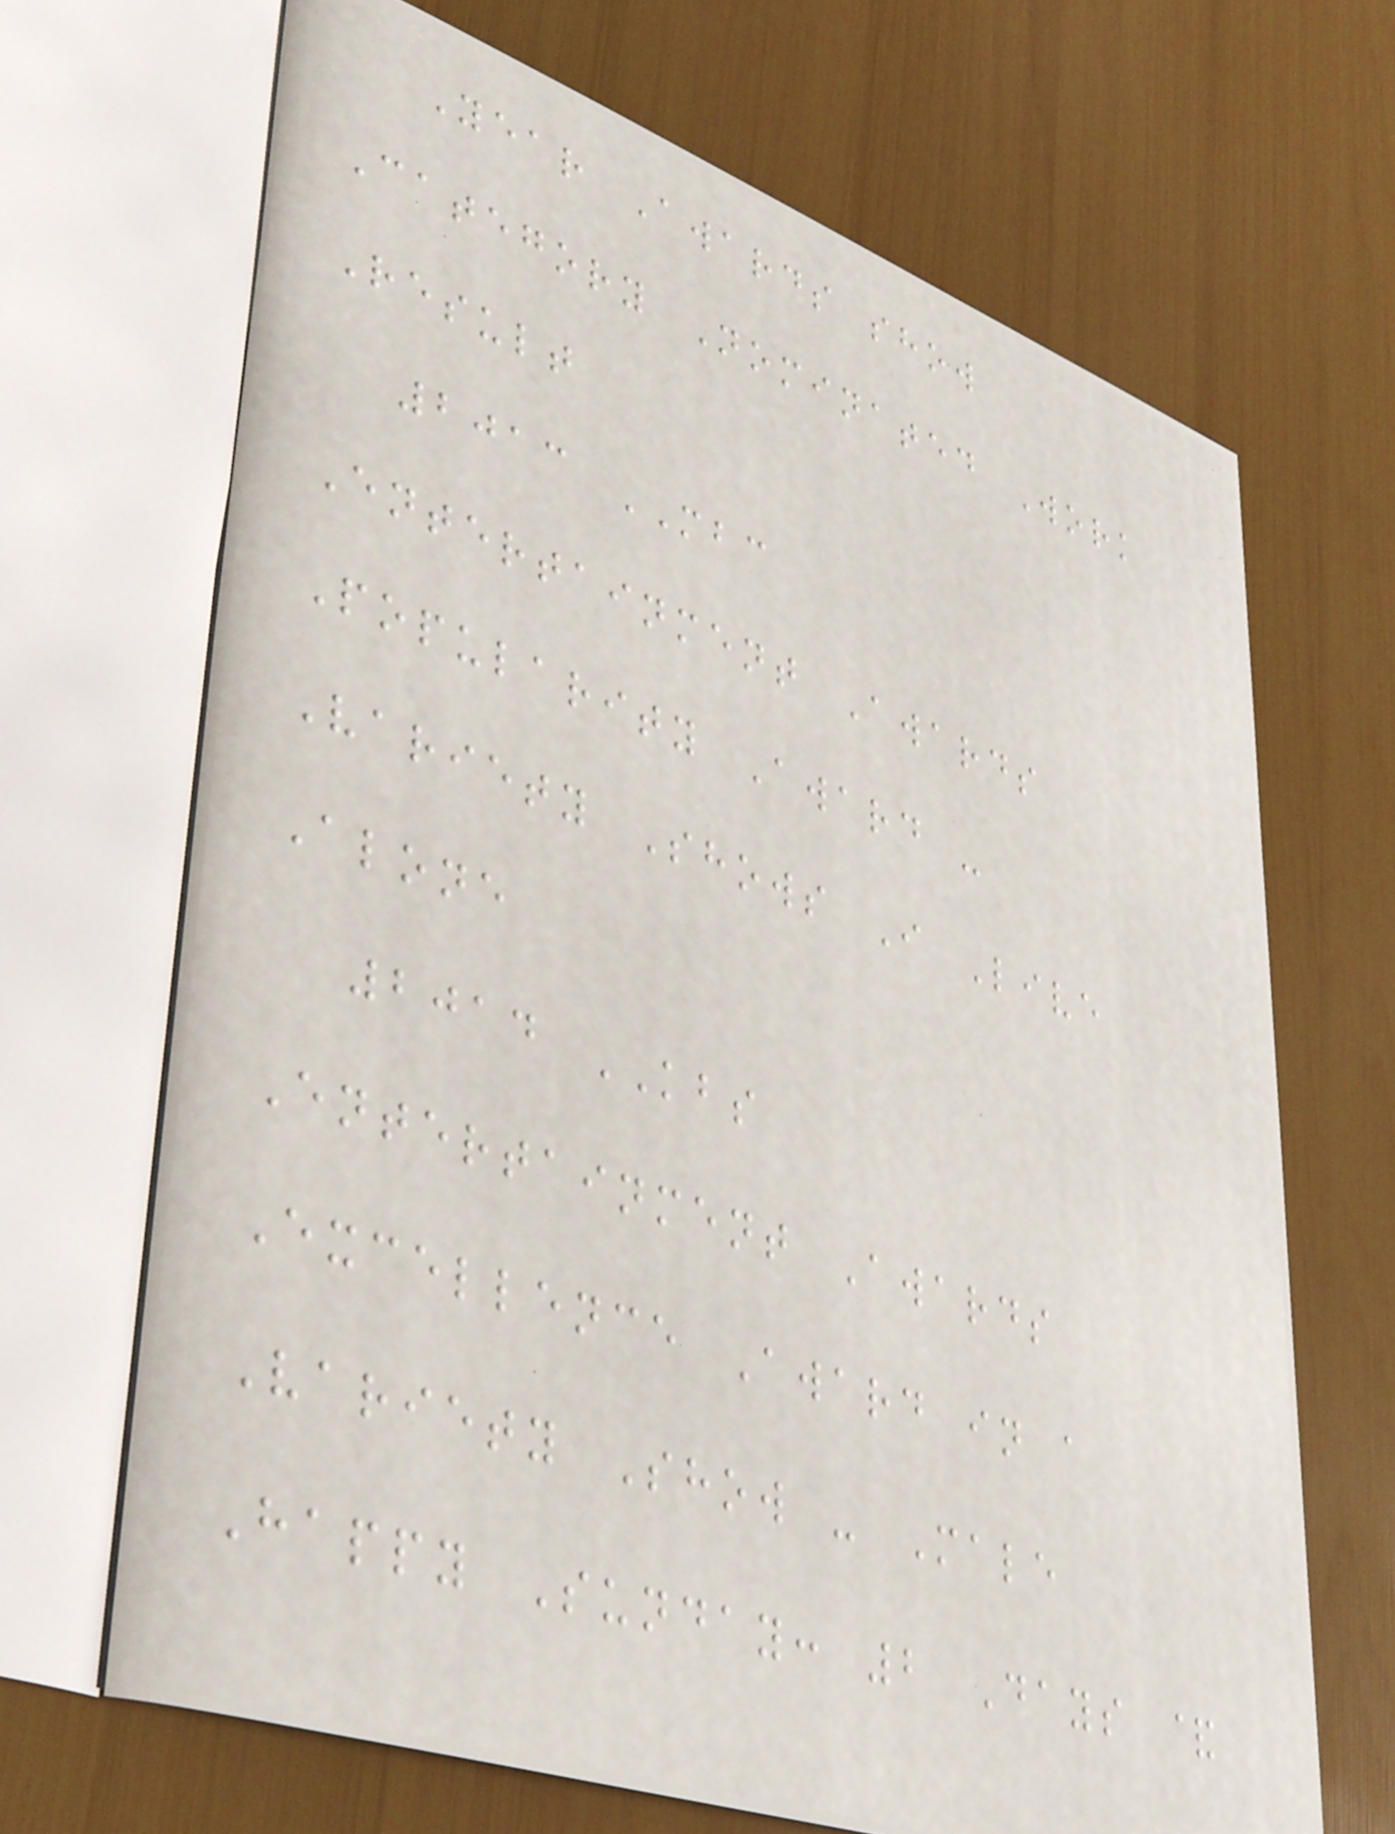Year Awards show
Category Nominated Work
Result
2013 MBC
Entertainment Awards
Popularity Award -
Variety Shows I Live
Alone
2014 KBS
Entertainment Awards
Excellence Award in a
Variety Show - Male
Happy Sunday: 2 Days &
